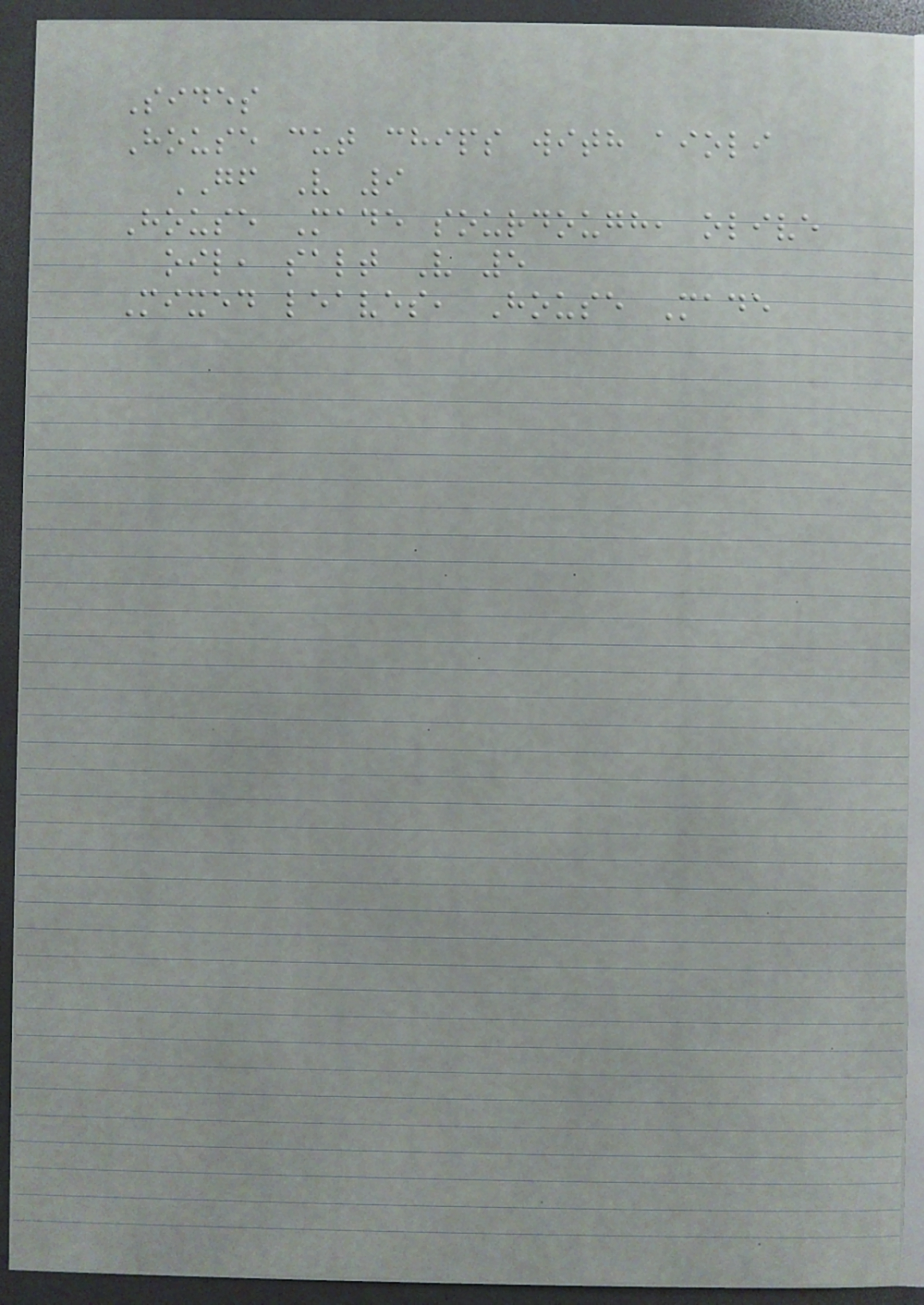Sides
House cut chips with aioli
GF V 9
House Made sourdough, olive
oil, salt V 5
Mixed leaves, House Made
